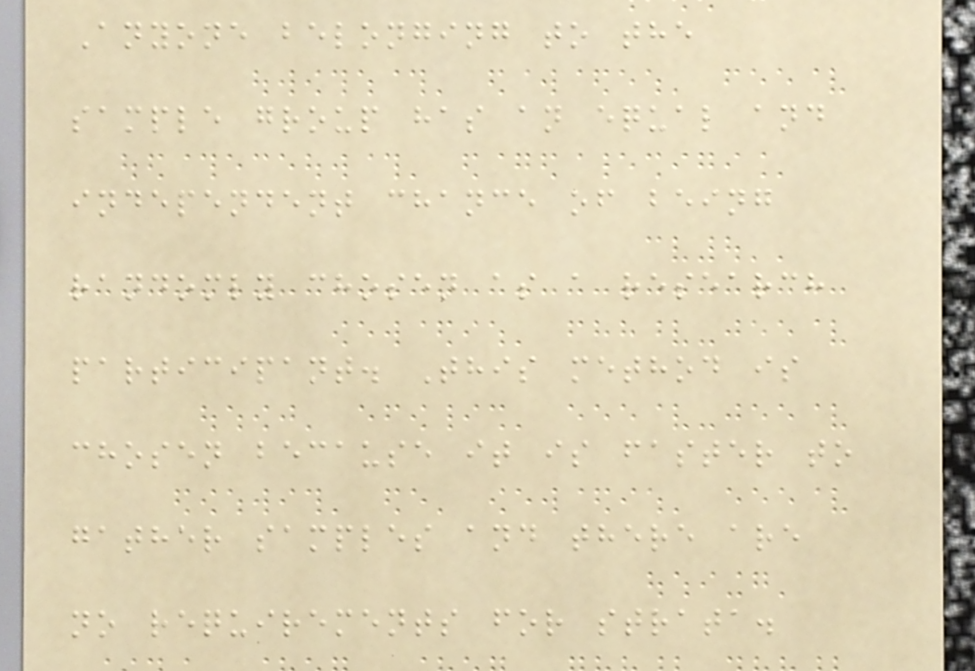Anyone belonging to the
sample group has an equal and
independent chance of being
randomly chosen as a research
participant. This method is
chosen because it is faster to
gather samples and there are
no requirements for strata.
